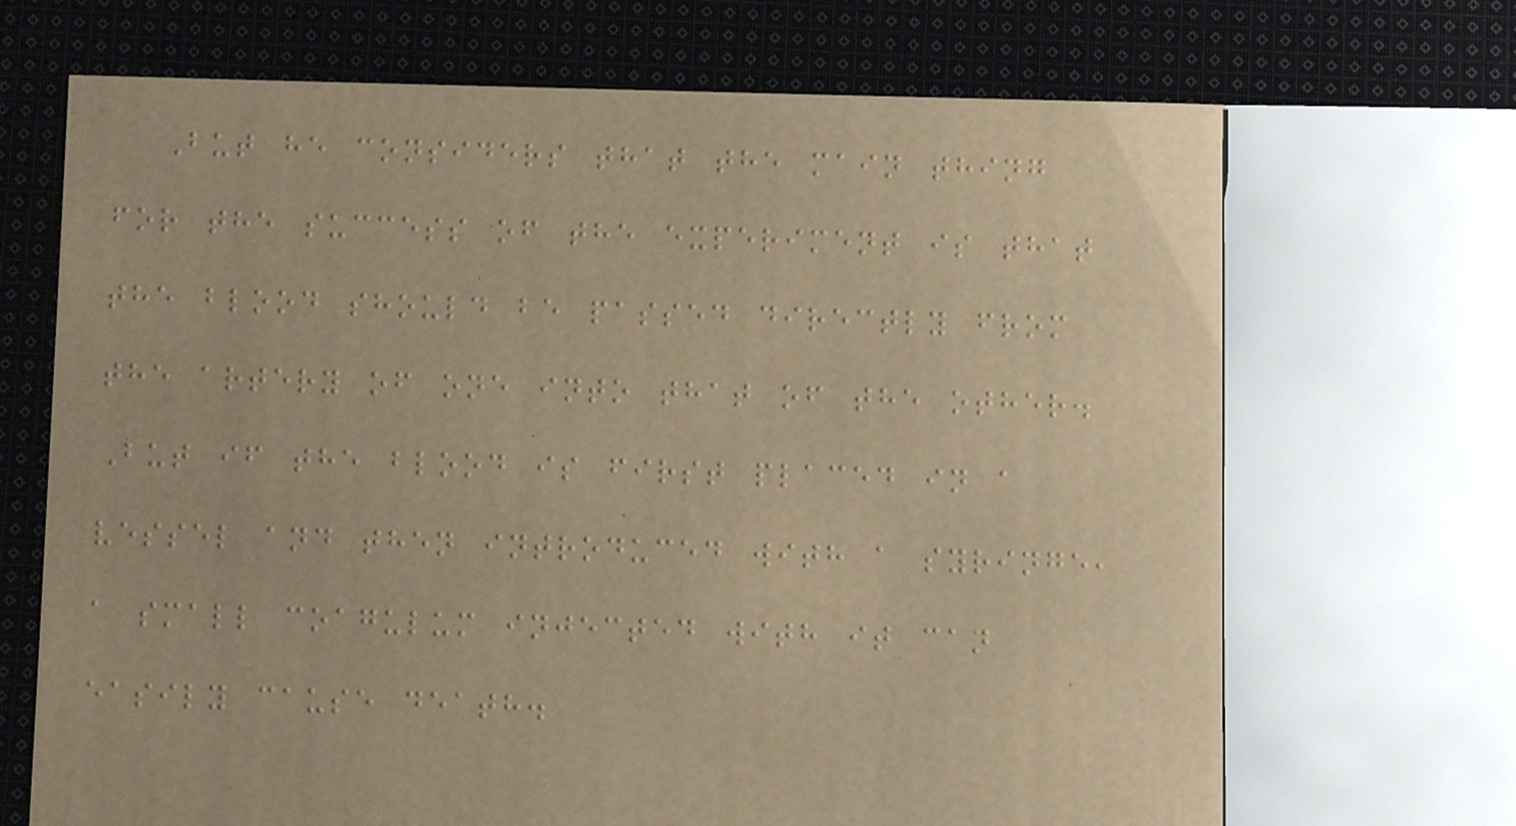But he considers that the main thing
for the success of the experiment is that
the blood should be passed directly from
the artery of one into that of the other.
But if the blood is first placed in a
vessel and then introduced with a syringe,
a small coagulum injected with it can
easily cause death.
